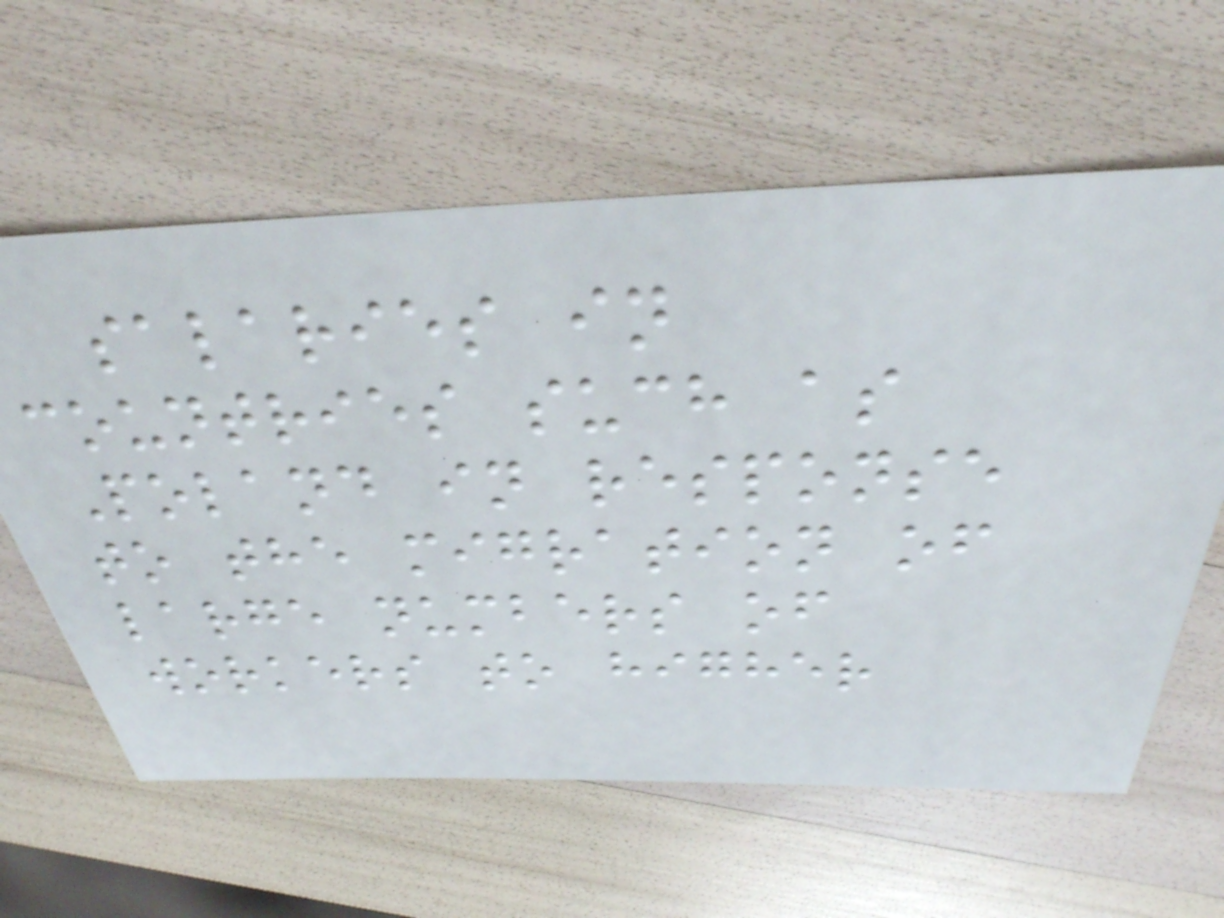salaries in
countries such as
Poland in response
to the migration of
large numbers of
workers to higher
